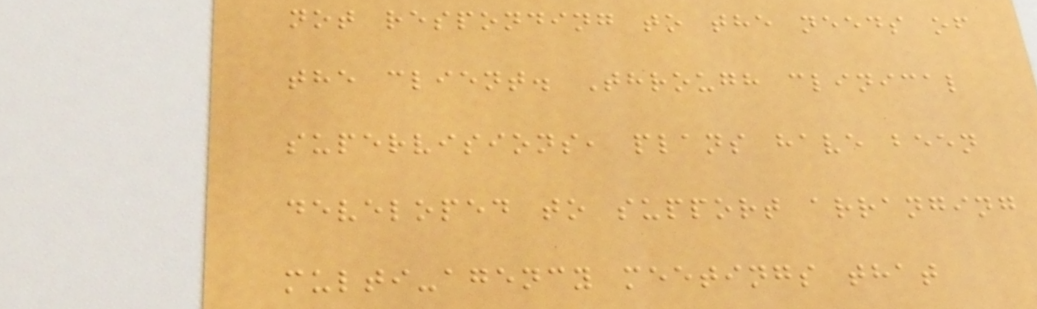not responding to the needs of
the client. Through clinical
supervisions, plans have been
developed to support arranging
multi-agency meetings that
